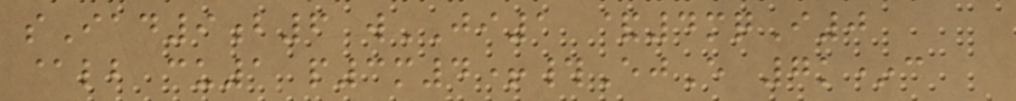sIad9b6 wJI1 &4mqI0
@lb cu1 p3m4+#EjE 7k*c
